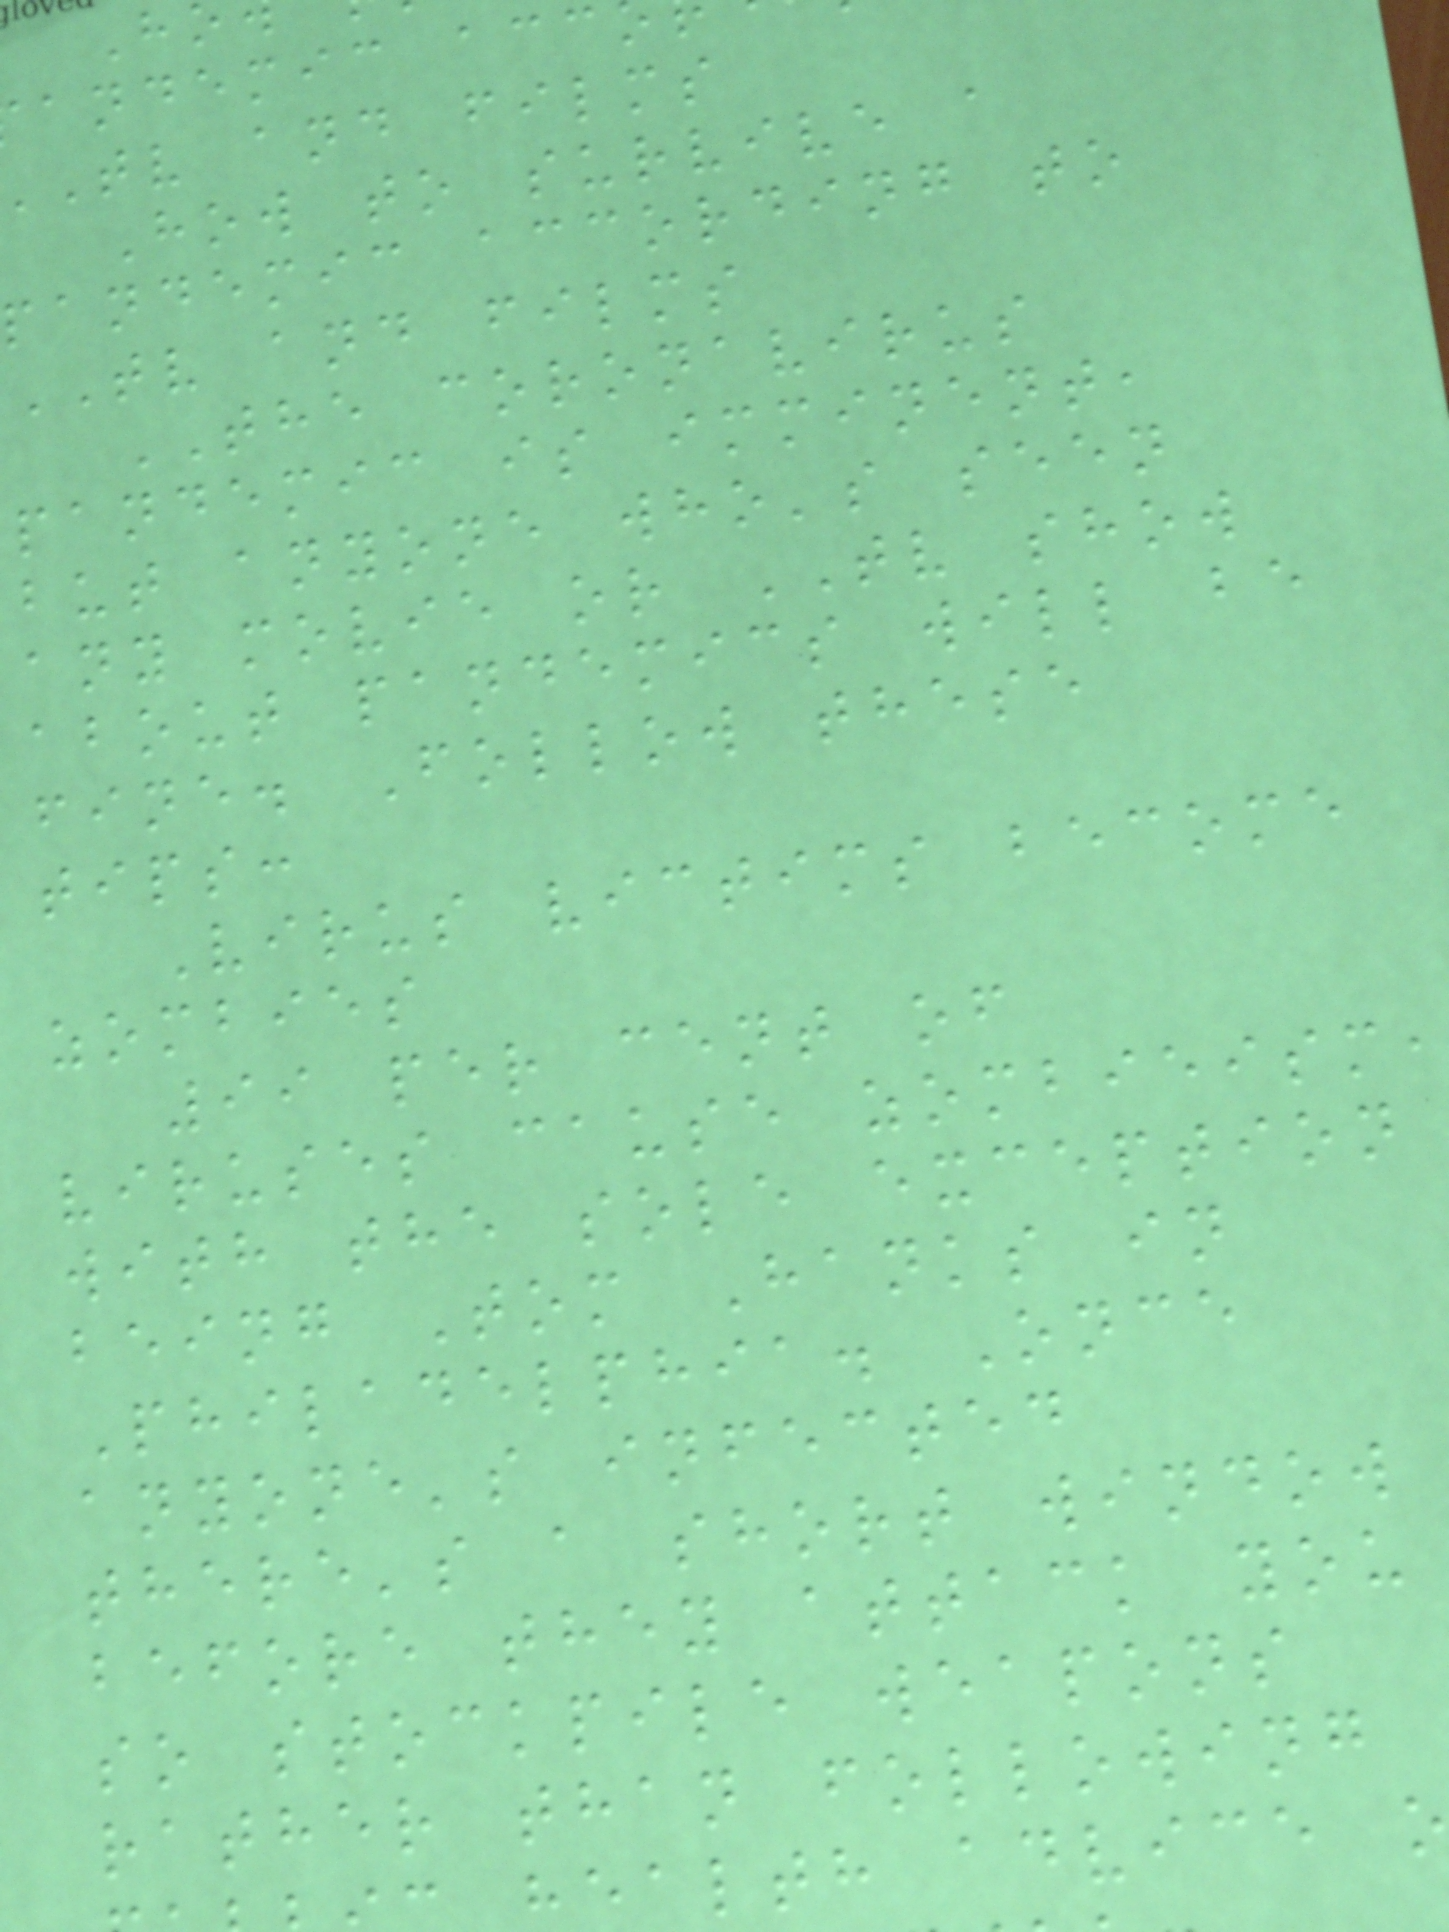andemic acc
tv and films
How to survive a
pandemic according to
TV and films
THE coronavirus
pandemic is imminent,
but anyone who's seen
any movie or TV show
about pandemics will be
fine. Follow these
tips:
Virus victims become
zombies
99 per cent of
viruses cause zombieism,
with the sole exception
being Tom Hanks in
Philadelphia. Once
anyone's infected
there's a short window
before they attack you
so stockpile weapons
rather than following
ealth advice
